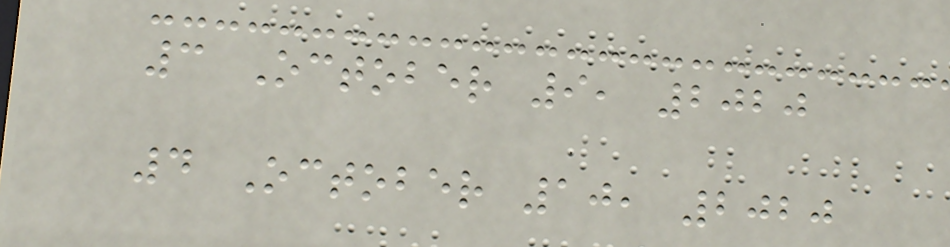3 October 9, 2020
4 October 10, 2020
